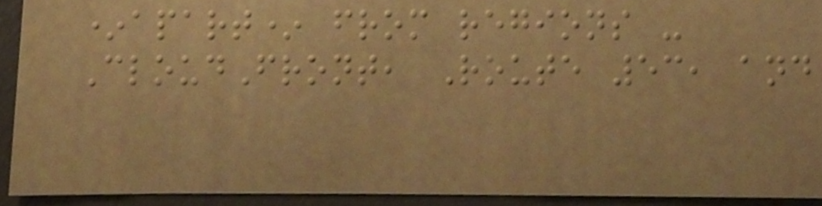*apart* from regions -
CloudFront, Route 53, and
